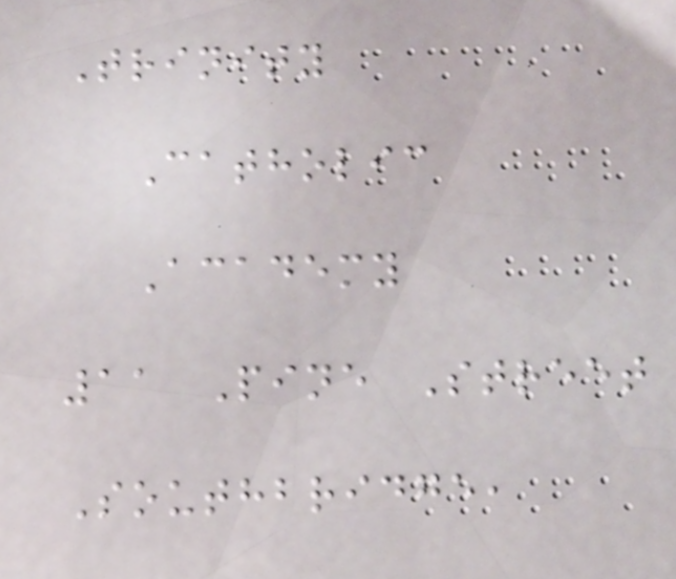Trinity
Catholic
Academy
11 Pine Street
Southbridge,
